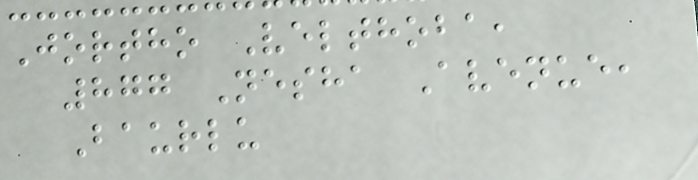Jortho Velthoba,
877 Nesha Avenue,
Baurlu
